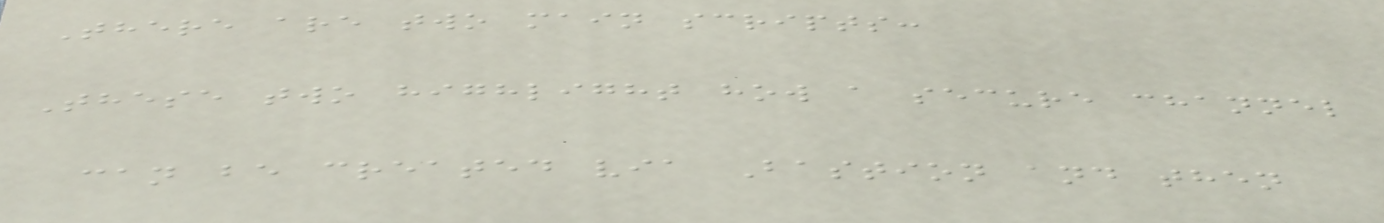There are two main scripts:
These two highlight how a secure channel
can be created via Bastion and then
